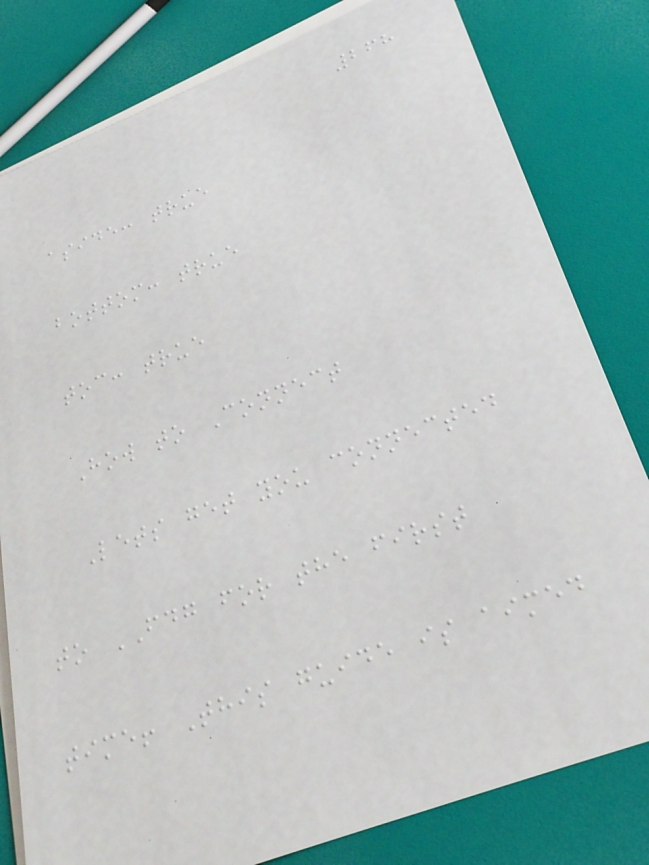268
aside: true
bottom: true
toc: true
How to Connect
Lets get you connected
to FDG for the first
time! This guide is aimed
